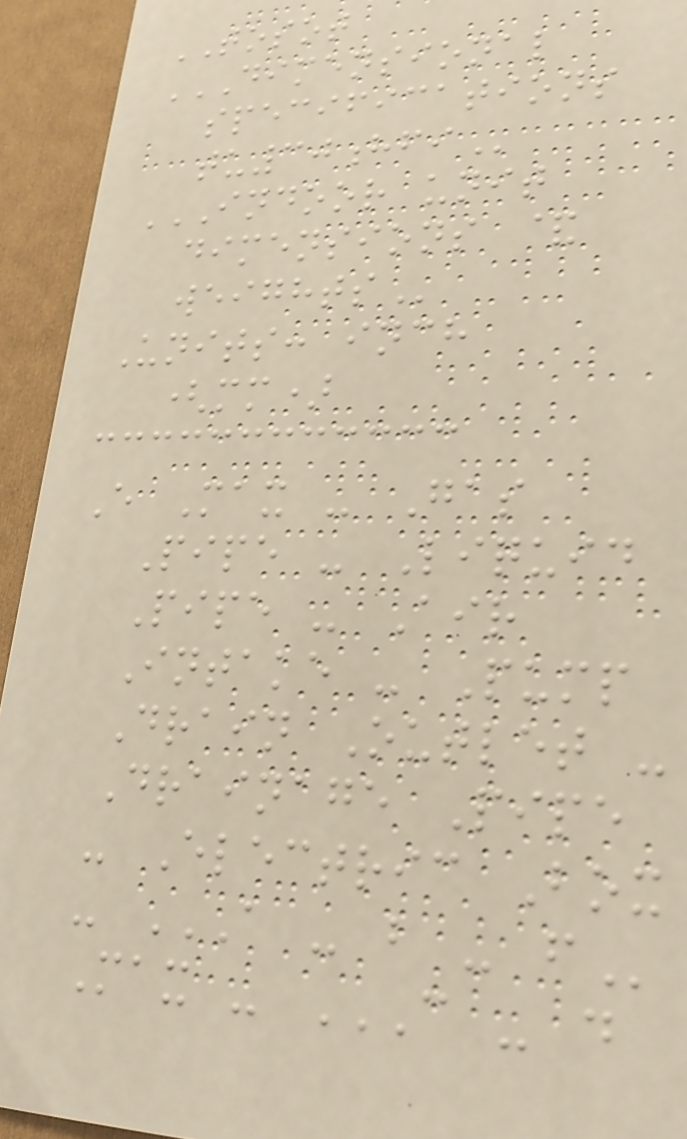TOSOT
DIMENSIONAL
SPECIFICATIONS
TU30HFI
INDOOR UNIT
DIMENSIONS &
WEIGHTS
Units: inch
(mm)
E Max - Gas
Pipe - Liquid
Pipe - Air
Intake - Pump
Drain Outlet -
Drainage Pipe
- Electric Box
- A - B - F
Max - C - D
